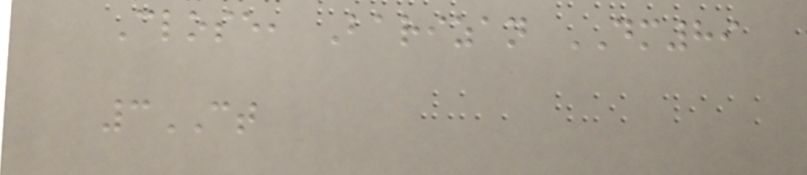Close, Barizan DM89
3CT
